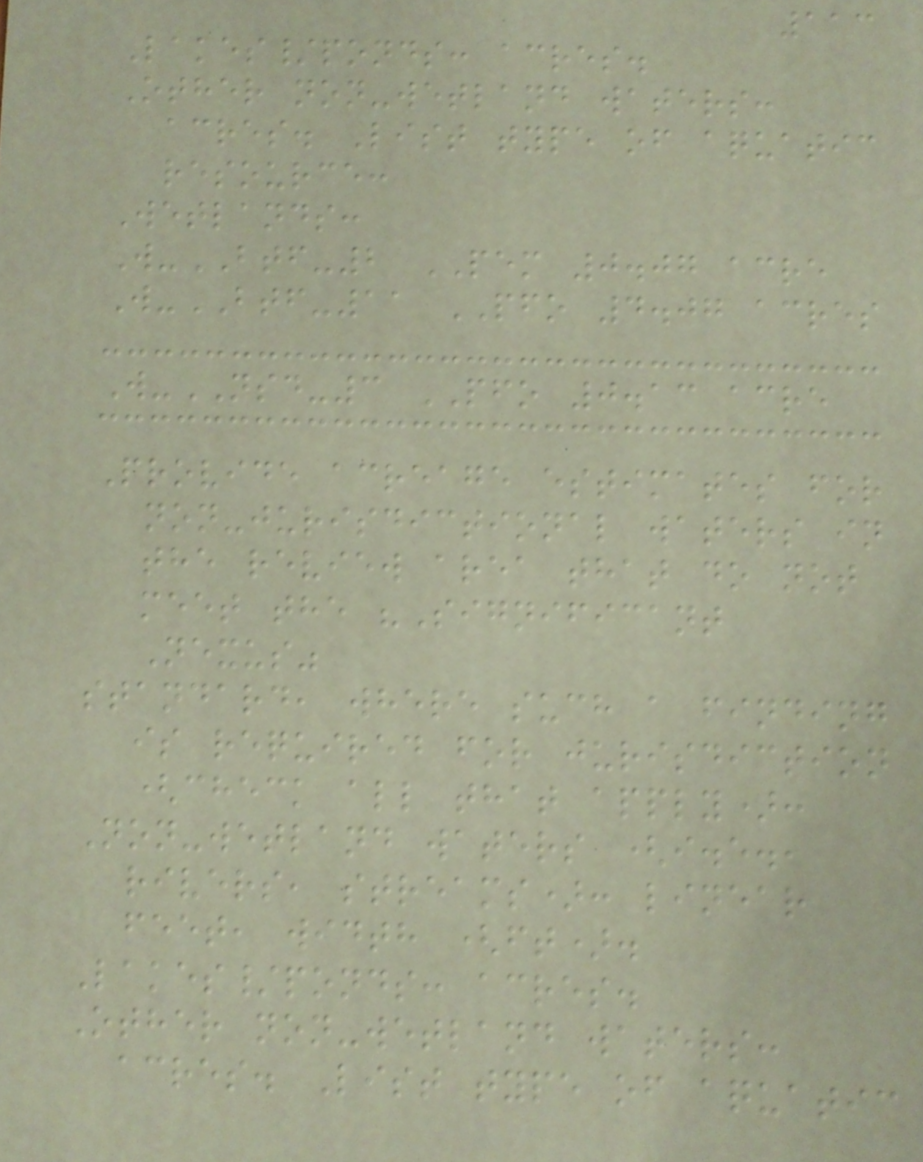113
Lakes/ponds: acres.
Other non-wetland waters:
acres. List type of aquatic
resource:
Wetlands:
W-BTF-2 PEM 0.07 acre
W-BTF-11 PFO 4.07 acres
W-NSD-3 PFO 0.13 acre
Provide acreage estimates for
non-jurisdictional waters in
the review area that do not
meet the "Significant
Nexus"
standard, where such a finding
is required for jurisdiction
(check all that apply):
Non-wetland waters (i.e.,
rivers, streams): linear
feet, width (ft).
Lakes/ponds: acres.
Other non-wetland waters:
acres. List type of aquatic
